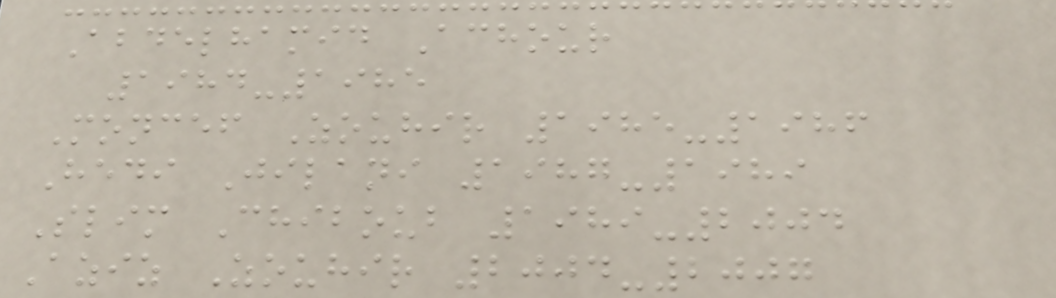Abdelhamid Achour
1984-1985
Moncef Zouhir 1985-1986
Hedi Jilani 1987-1989
Slim Chiboub 1989-2004
Aziz Zouhir 2004-2007
